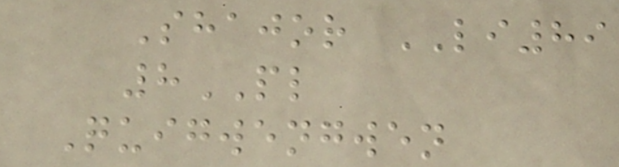Shajor LI89
8PL
Quigwengwen
